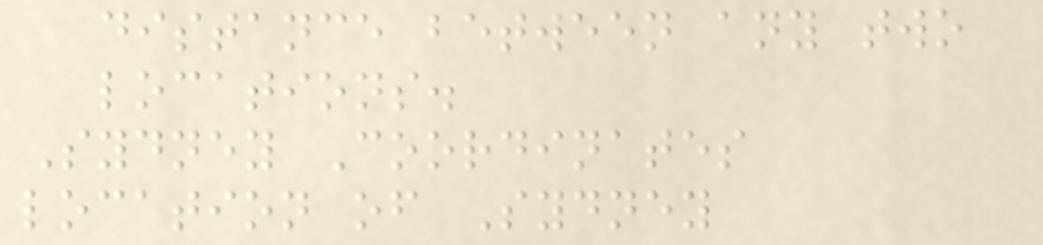distance between any two
locations.
Sydney Coordinates
location of Sydney
